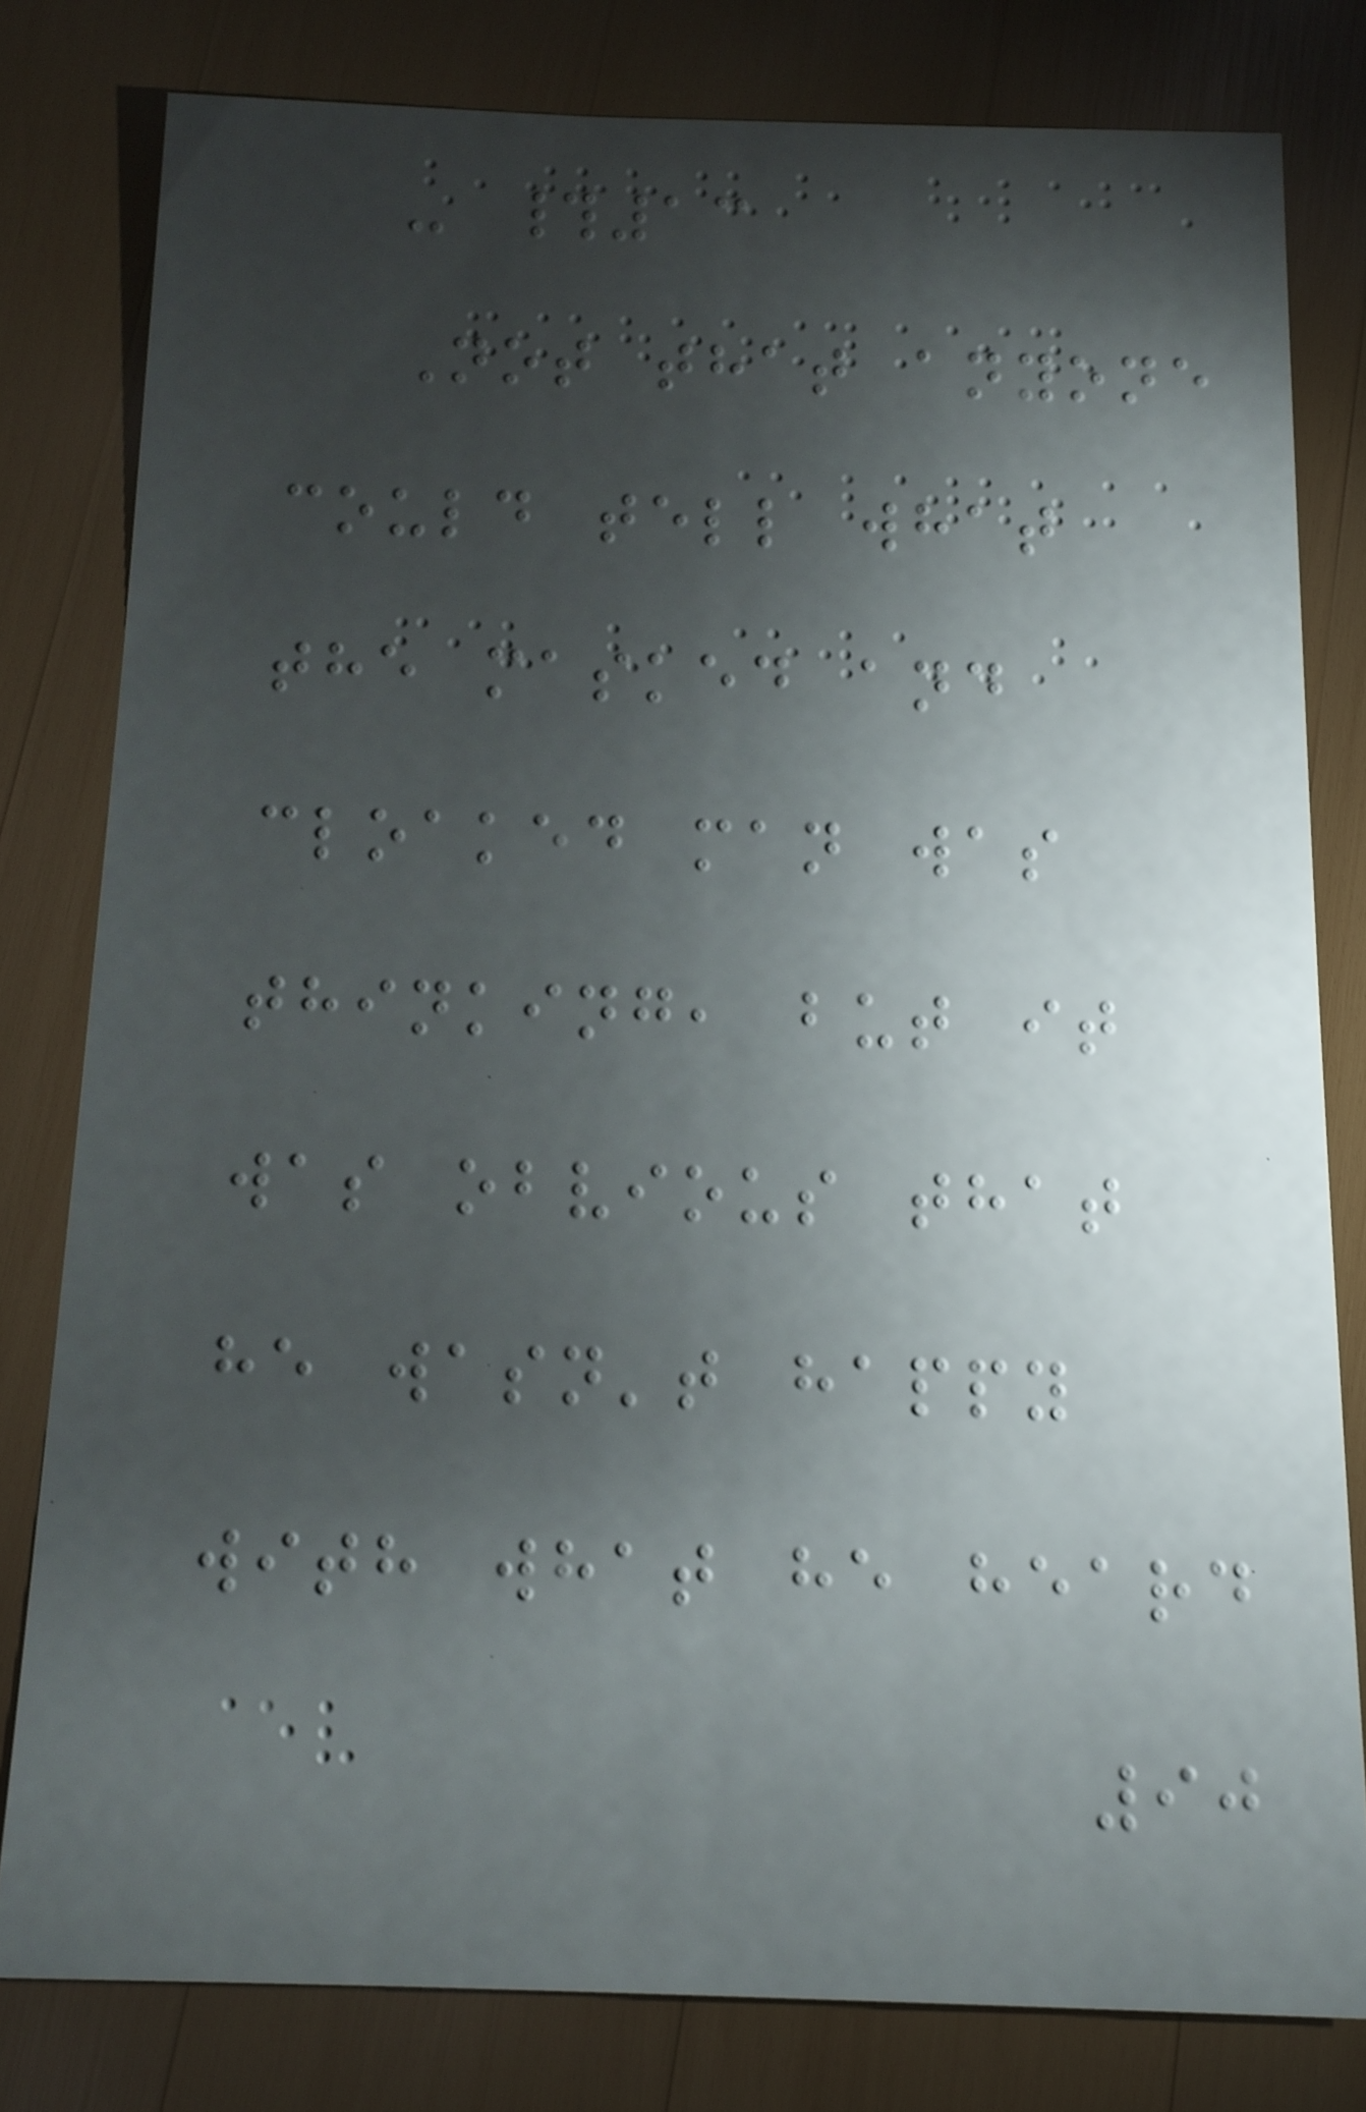- #13
Not that anyone
could tell what
the masked and
cloaked man was
thinking, but it
was obvious that
he wasn't happy
with what he heard
90
